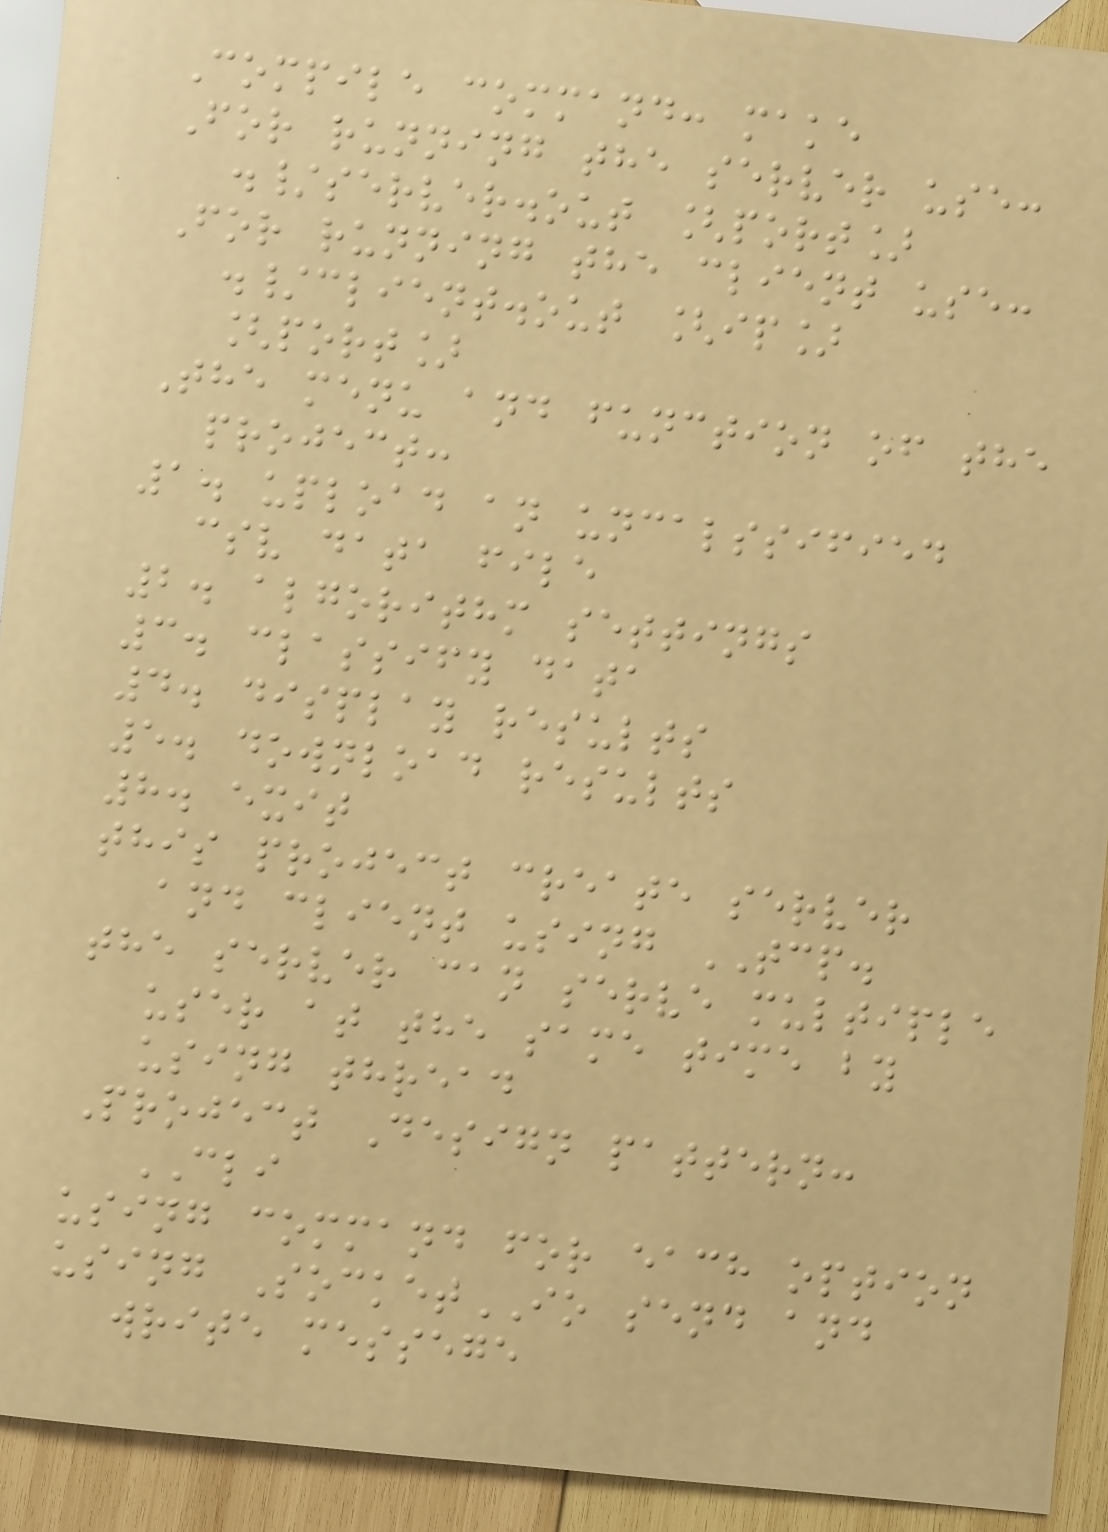Compile command: make
For running the server use:
./server.out [port]
For running the client use:
./client.out [ip]
[port]
The menu and function of the
project:
1. upload an uncalssified
csv data file
2. algorithm settings
3. classify data
4. display results
5. download results
8. exit
this project create server
and client using TCP.
the server can serve multiple
user at the same time by
using thread
Project Design pattern:
CLI
using command for each option
using SocketIO send and
write messege
